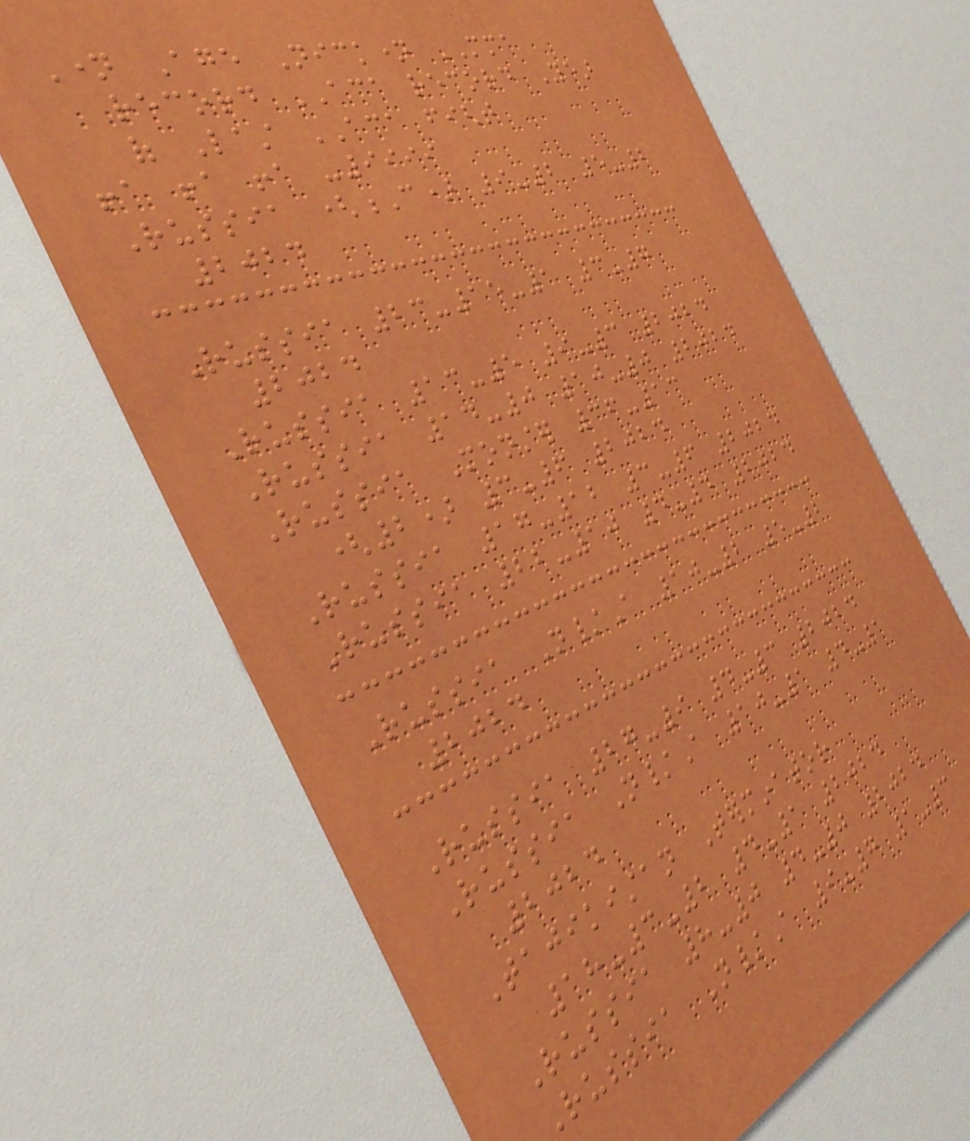Name Age Nickname MMA
record ACA record Year
of Last ACA fight
!a !a !a -9999
Russia (C) 9-2 5-2
2024
Russia 23-15-1 3-7
2024
Russia 13-5 9-3 2024
Russia 14-0 10-0 2024
Russia Monster 36-13
(2) 3-6 2024
Russia 17-12 3-6 2024
Russia 22-10 4-4 2024
Russia N/A 10-2 5-2
2024
Russia 27-9 4-3 2024
Russia N/A 10-1 4-1
2024
Tajikistan Terminator
18-3-2 4-1 2024
Russia 8-0 4-0 2024
Russia N/A 9-7 1-3
